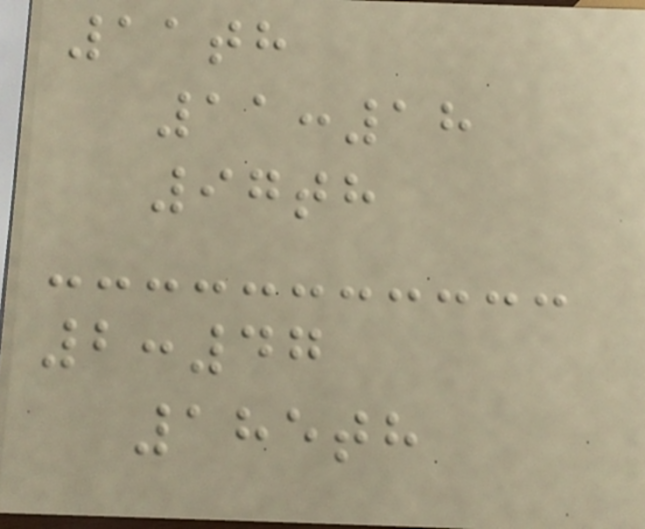11th
11:18
97th
2:47
185th
